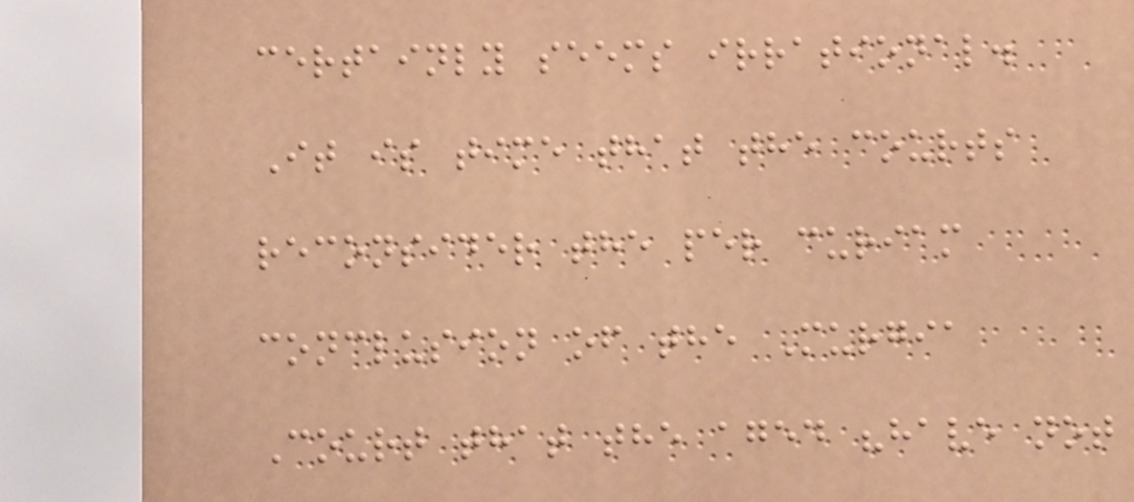certainly seems irrational.
It is time that the courts
reconsider the per curiam
conclusion of the Murgia
Court that the aged "have not
